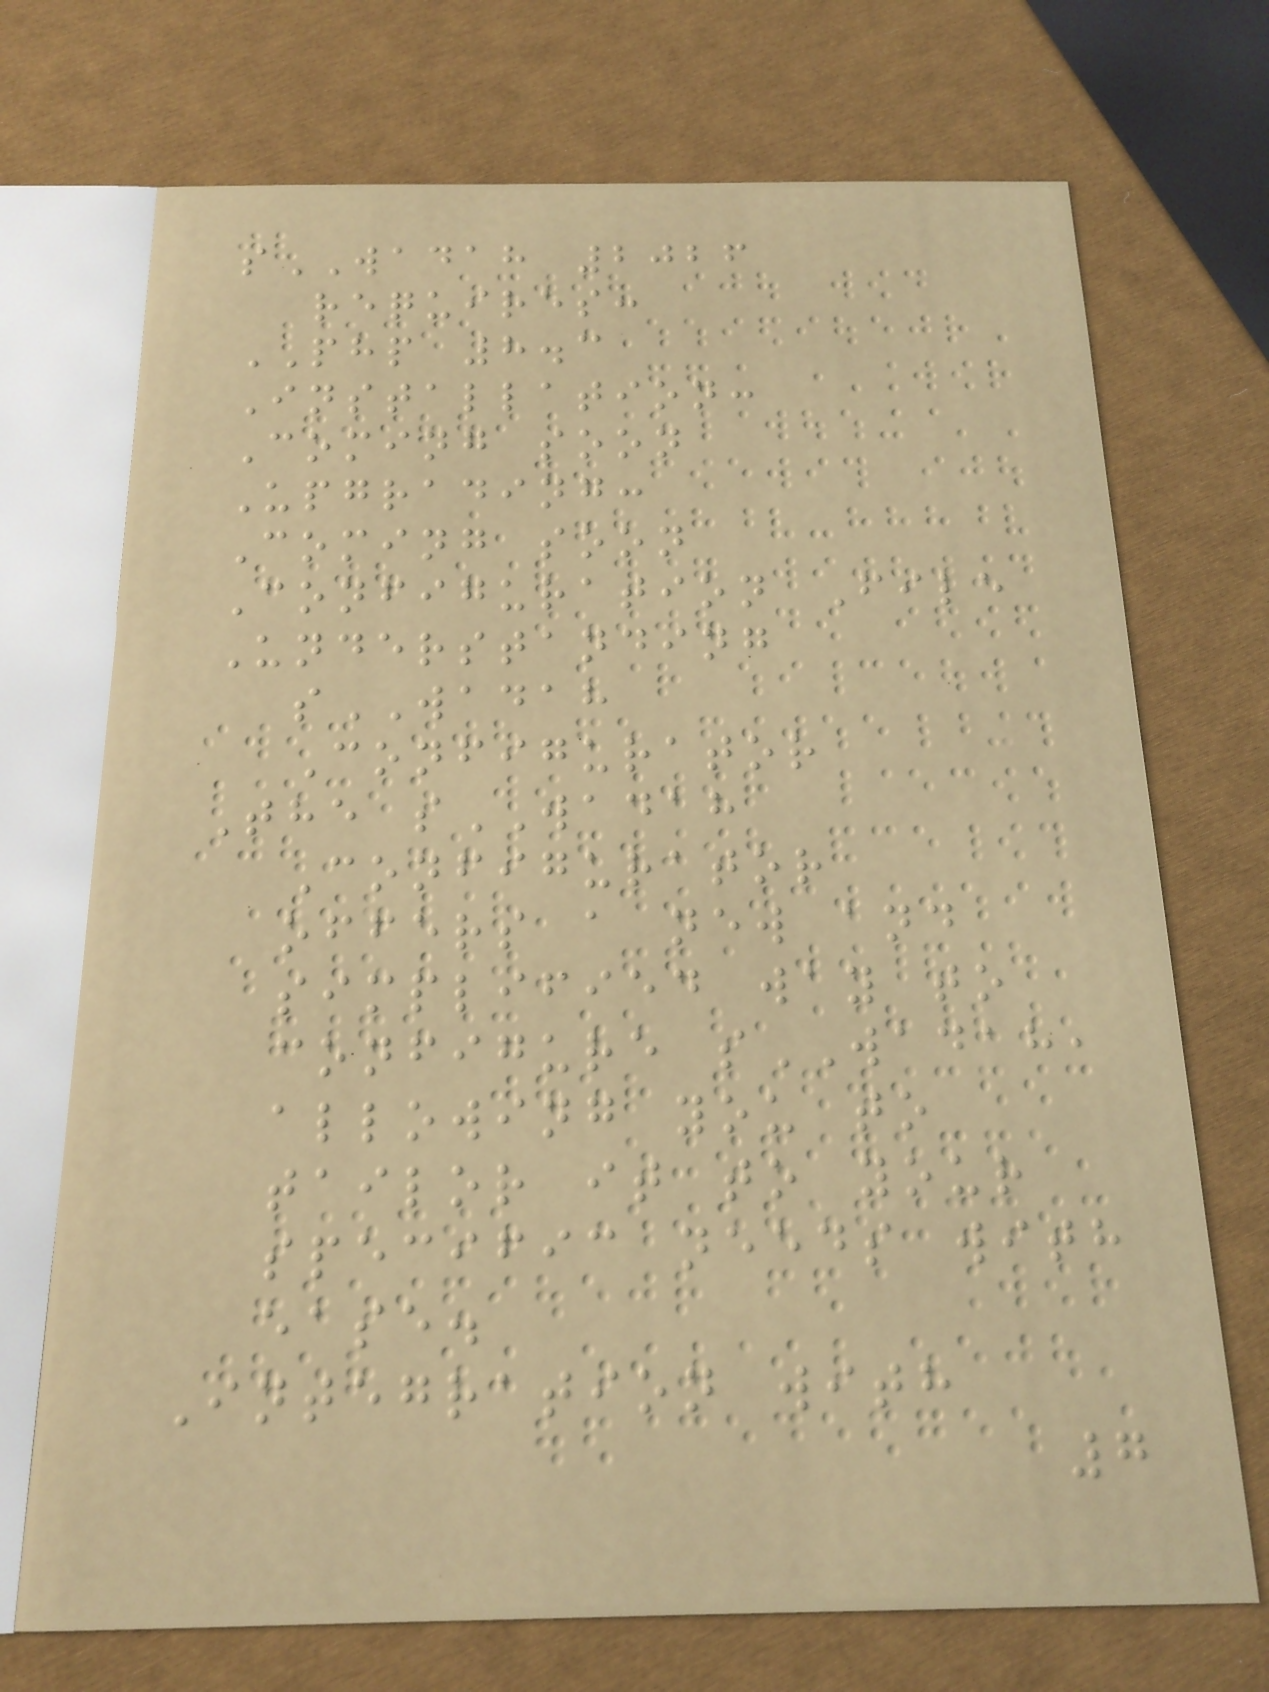sWADAH 2026
requires:
PHP 8.3
Installation:
Coming soon
Upgrading:
Coming soon
Configuration File
Understanding
sWADAH
Configurator
The sWADAH
Configurator
offers a new and
simplified way to
configure sWADAH,
allowing you to
tailor it to your
specific needs with
ease.
Integration with
7
